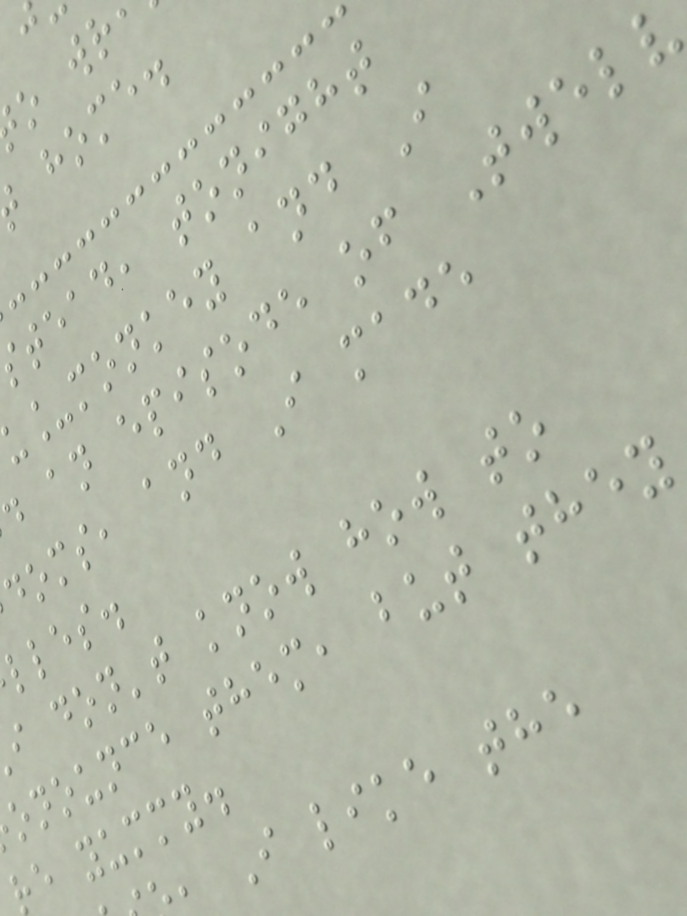home.
tead, tonight
_monkey and I
d an episode of Twel
doms, and I made
lles.
i don't know how to
onounce them, but they
re yummy.
, I like the
